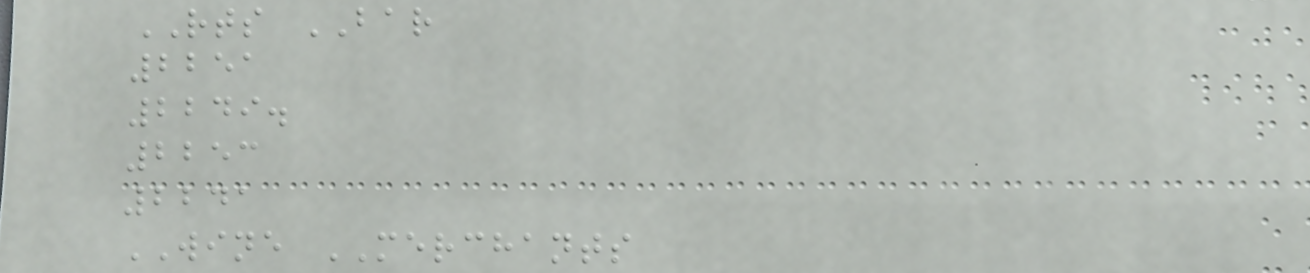RTS BAR
2251
2249.
2253
2241
WINE MERCHANTS
